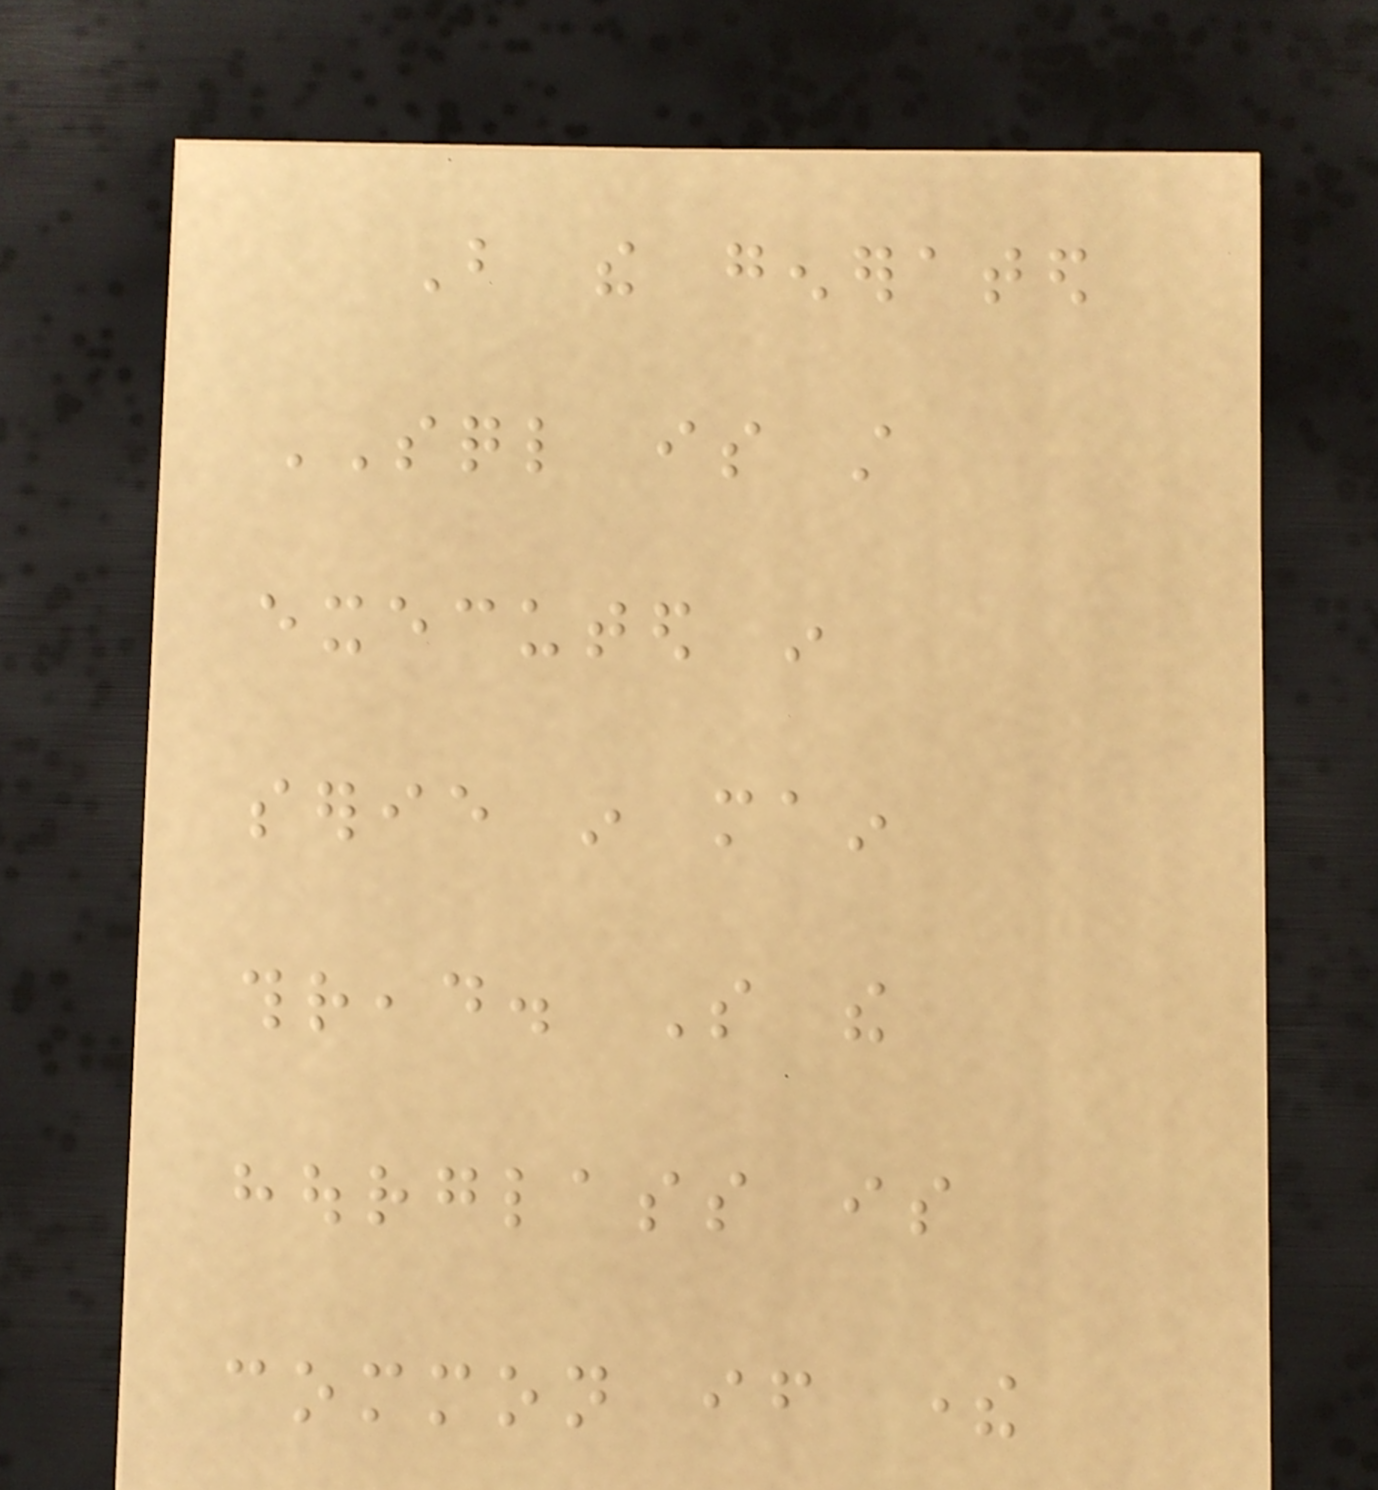But the generated
SQL is still
executed in
serie in main
thread. So the
hourglass is
common if there
